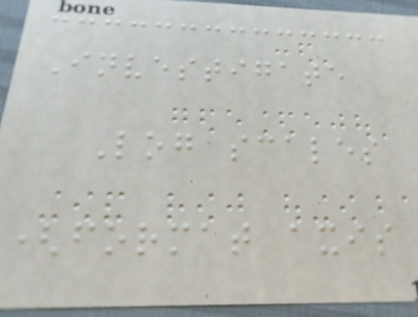Investigate
Log scales
(format axis
